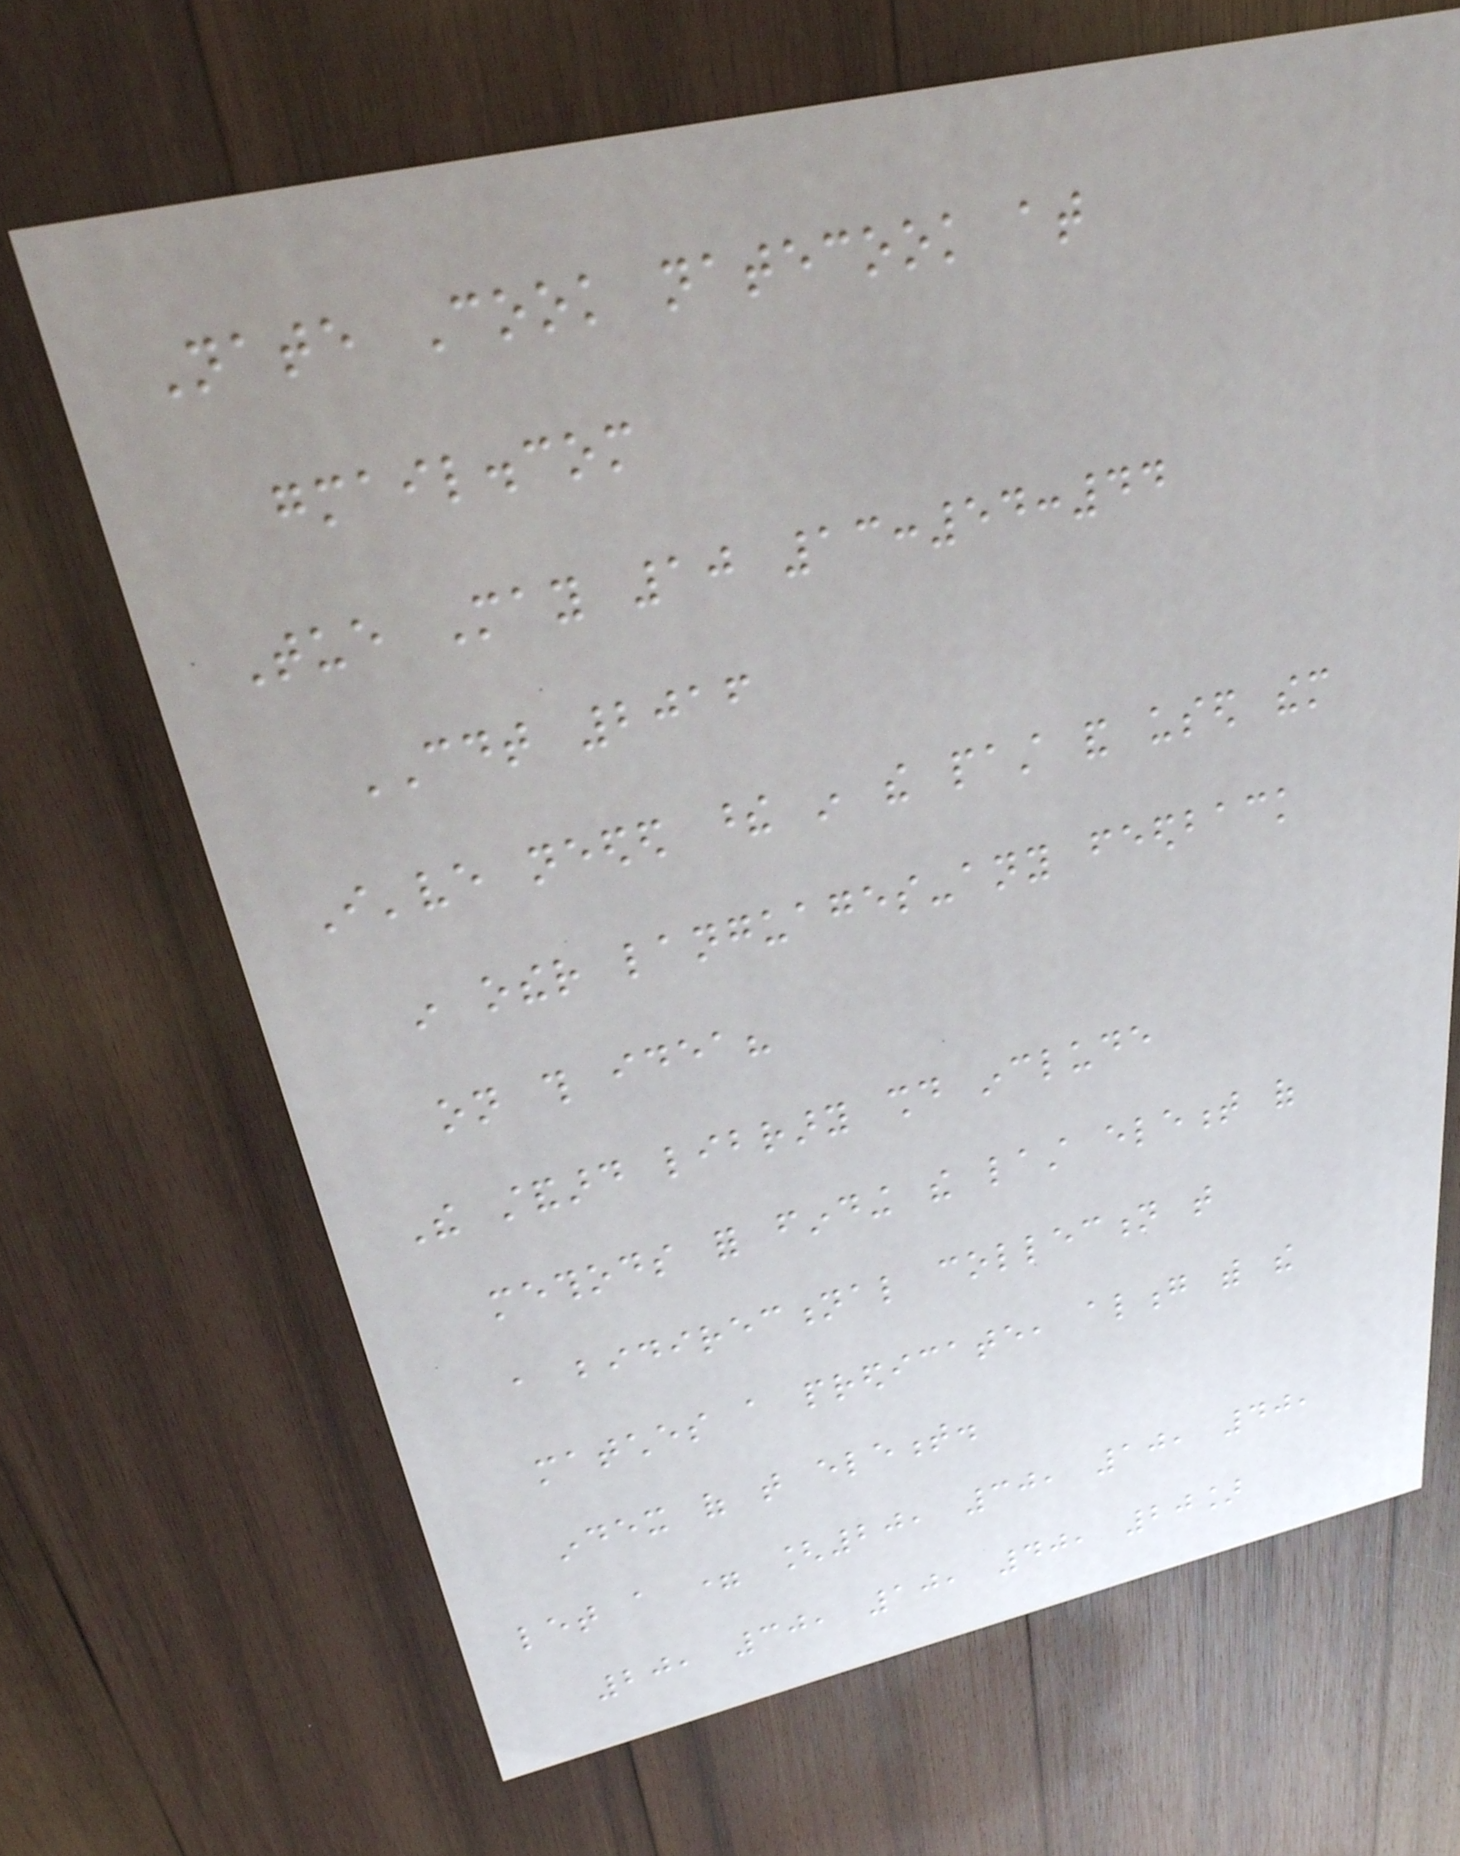Nate Cook natecook at
gmail.com
Tue May 10 13:54:44
CDT 2016
I've needed these in the past and used them
in other languages-any feedback
on this idea?
The standard library should include
methods for finding the last element of
a bidirectional collection that
matches a predicate, along with the
index of that element.
let a = [20, 30, 10, 40,
20, 30, 10, 40, 20]
